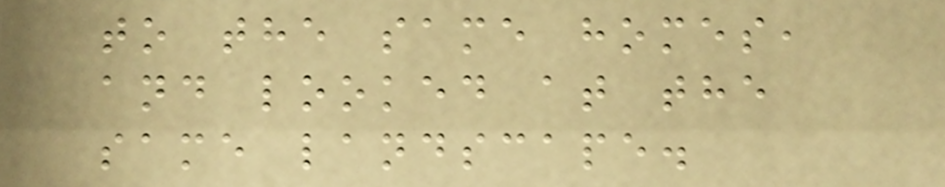to the same homes,
and looked at the
same landscape.
